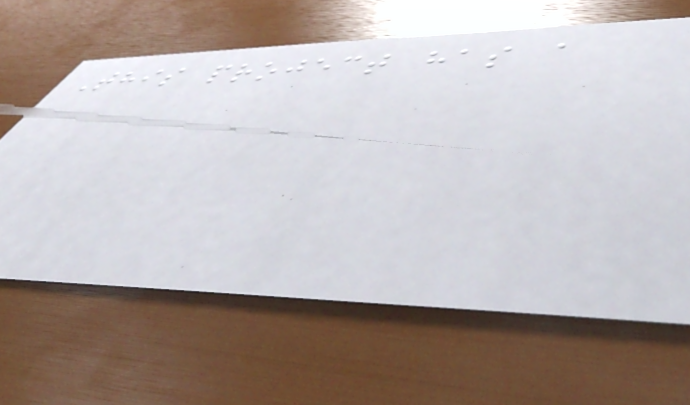This project has a
